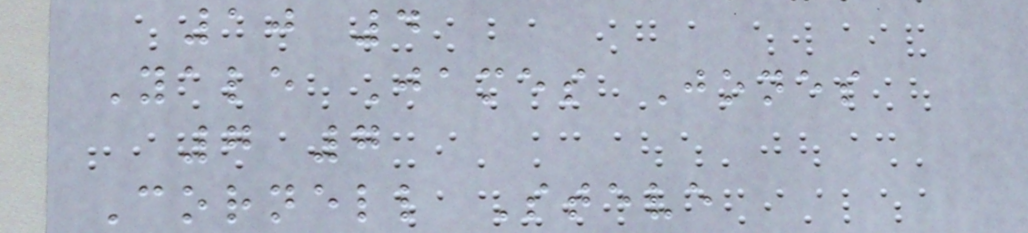10 4
Yale James Jones
7 7
Cornell Steve
